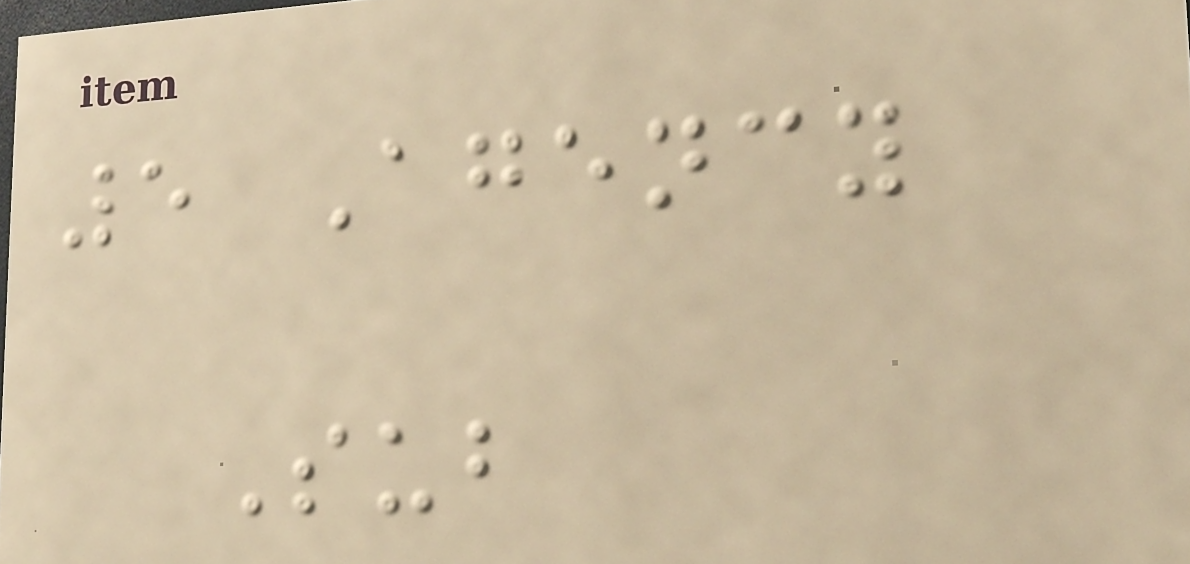5 Agency
Sub
